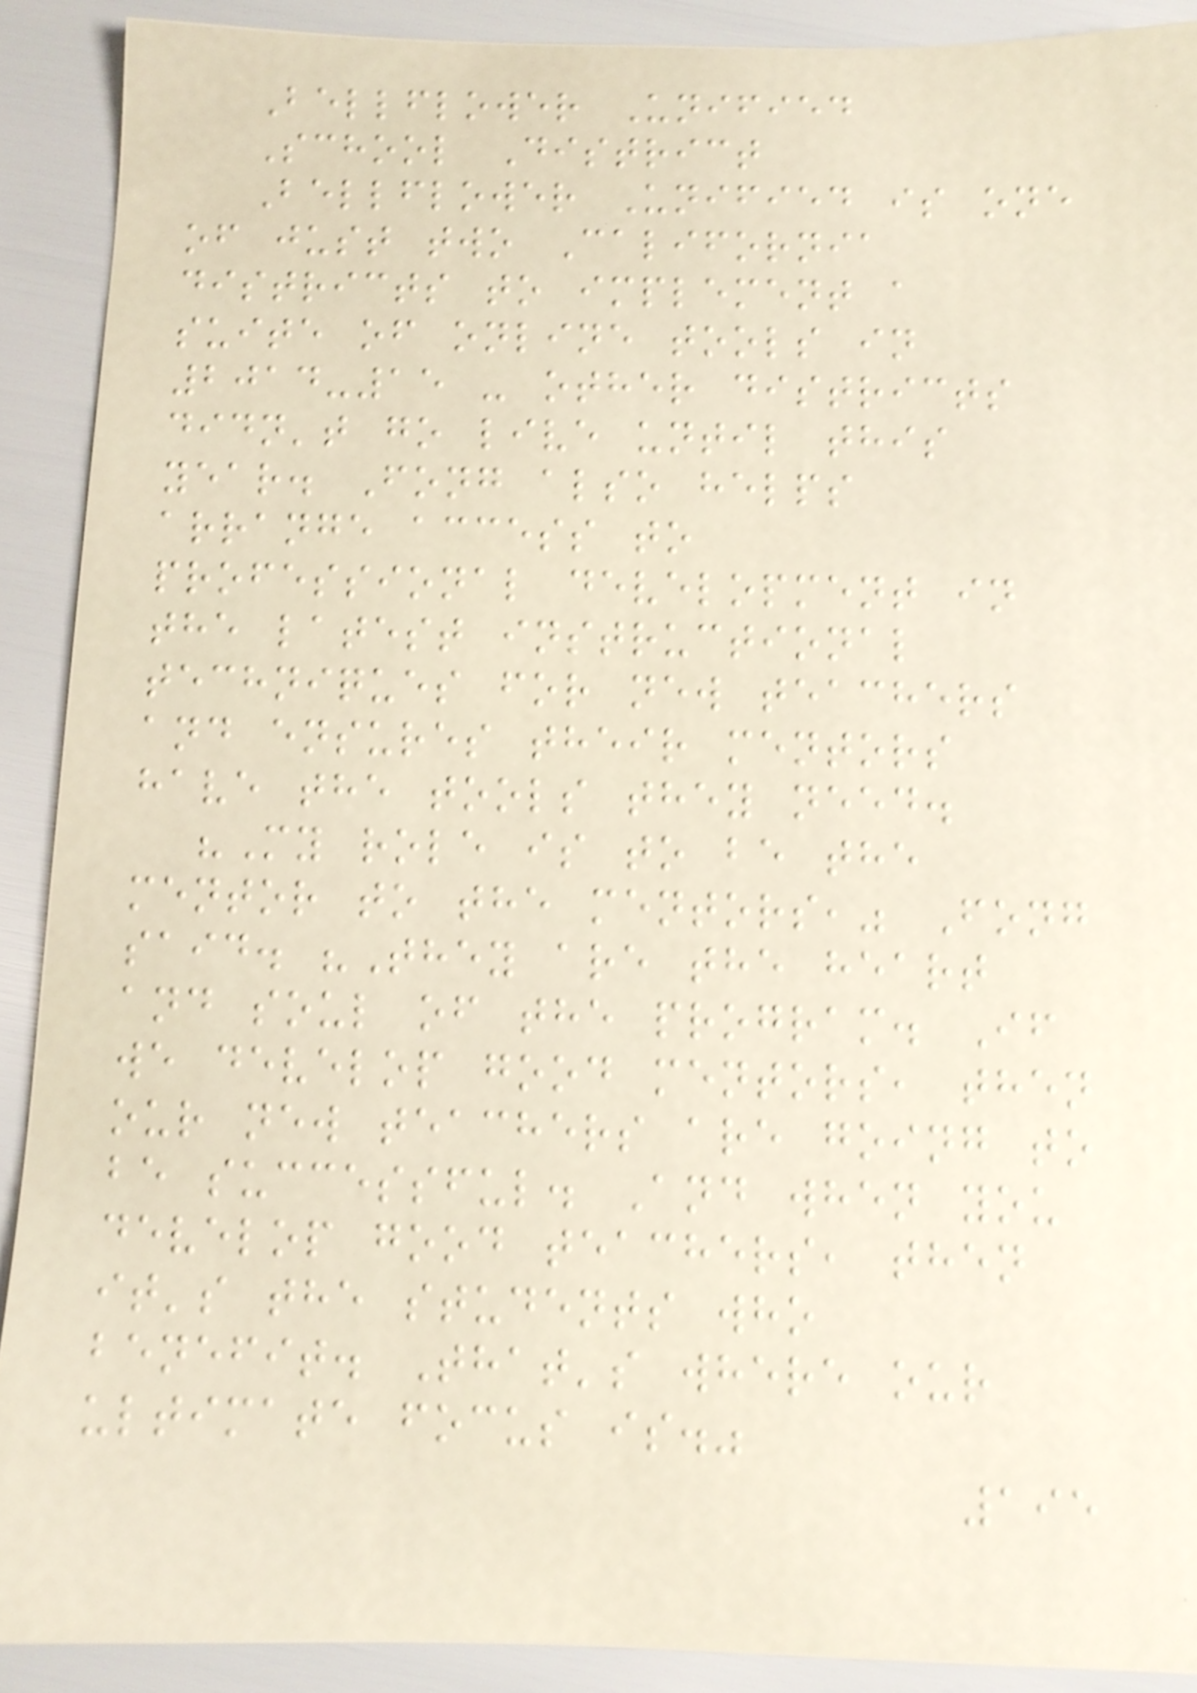Bellflower Unified
School District
Bellflower Unified is one
of just two California
districts to implement a
suite of online tools in
2014-15 - other districts
didn't go live until this
year. Fong also helps
arrange access to
professional development in
the latest instructional
techniques for new teachers
and ensures their mentors
have the tools they need.
"My role is to be the
mentor to the mentors," Fong
said. "They are the heart
and soul of the program. If
we develop good mentors, then
our new teachers are going to
be successful. And when you
develop good teachers, then
it's the students who
benefit. That's where our
ultimate focus is."
195
